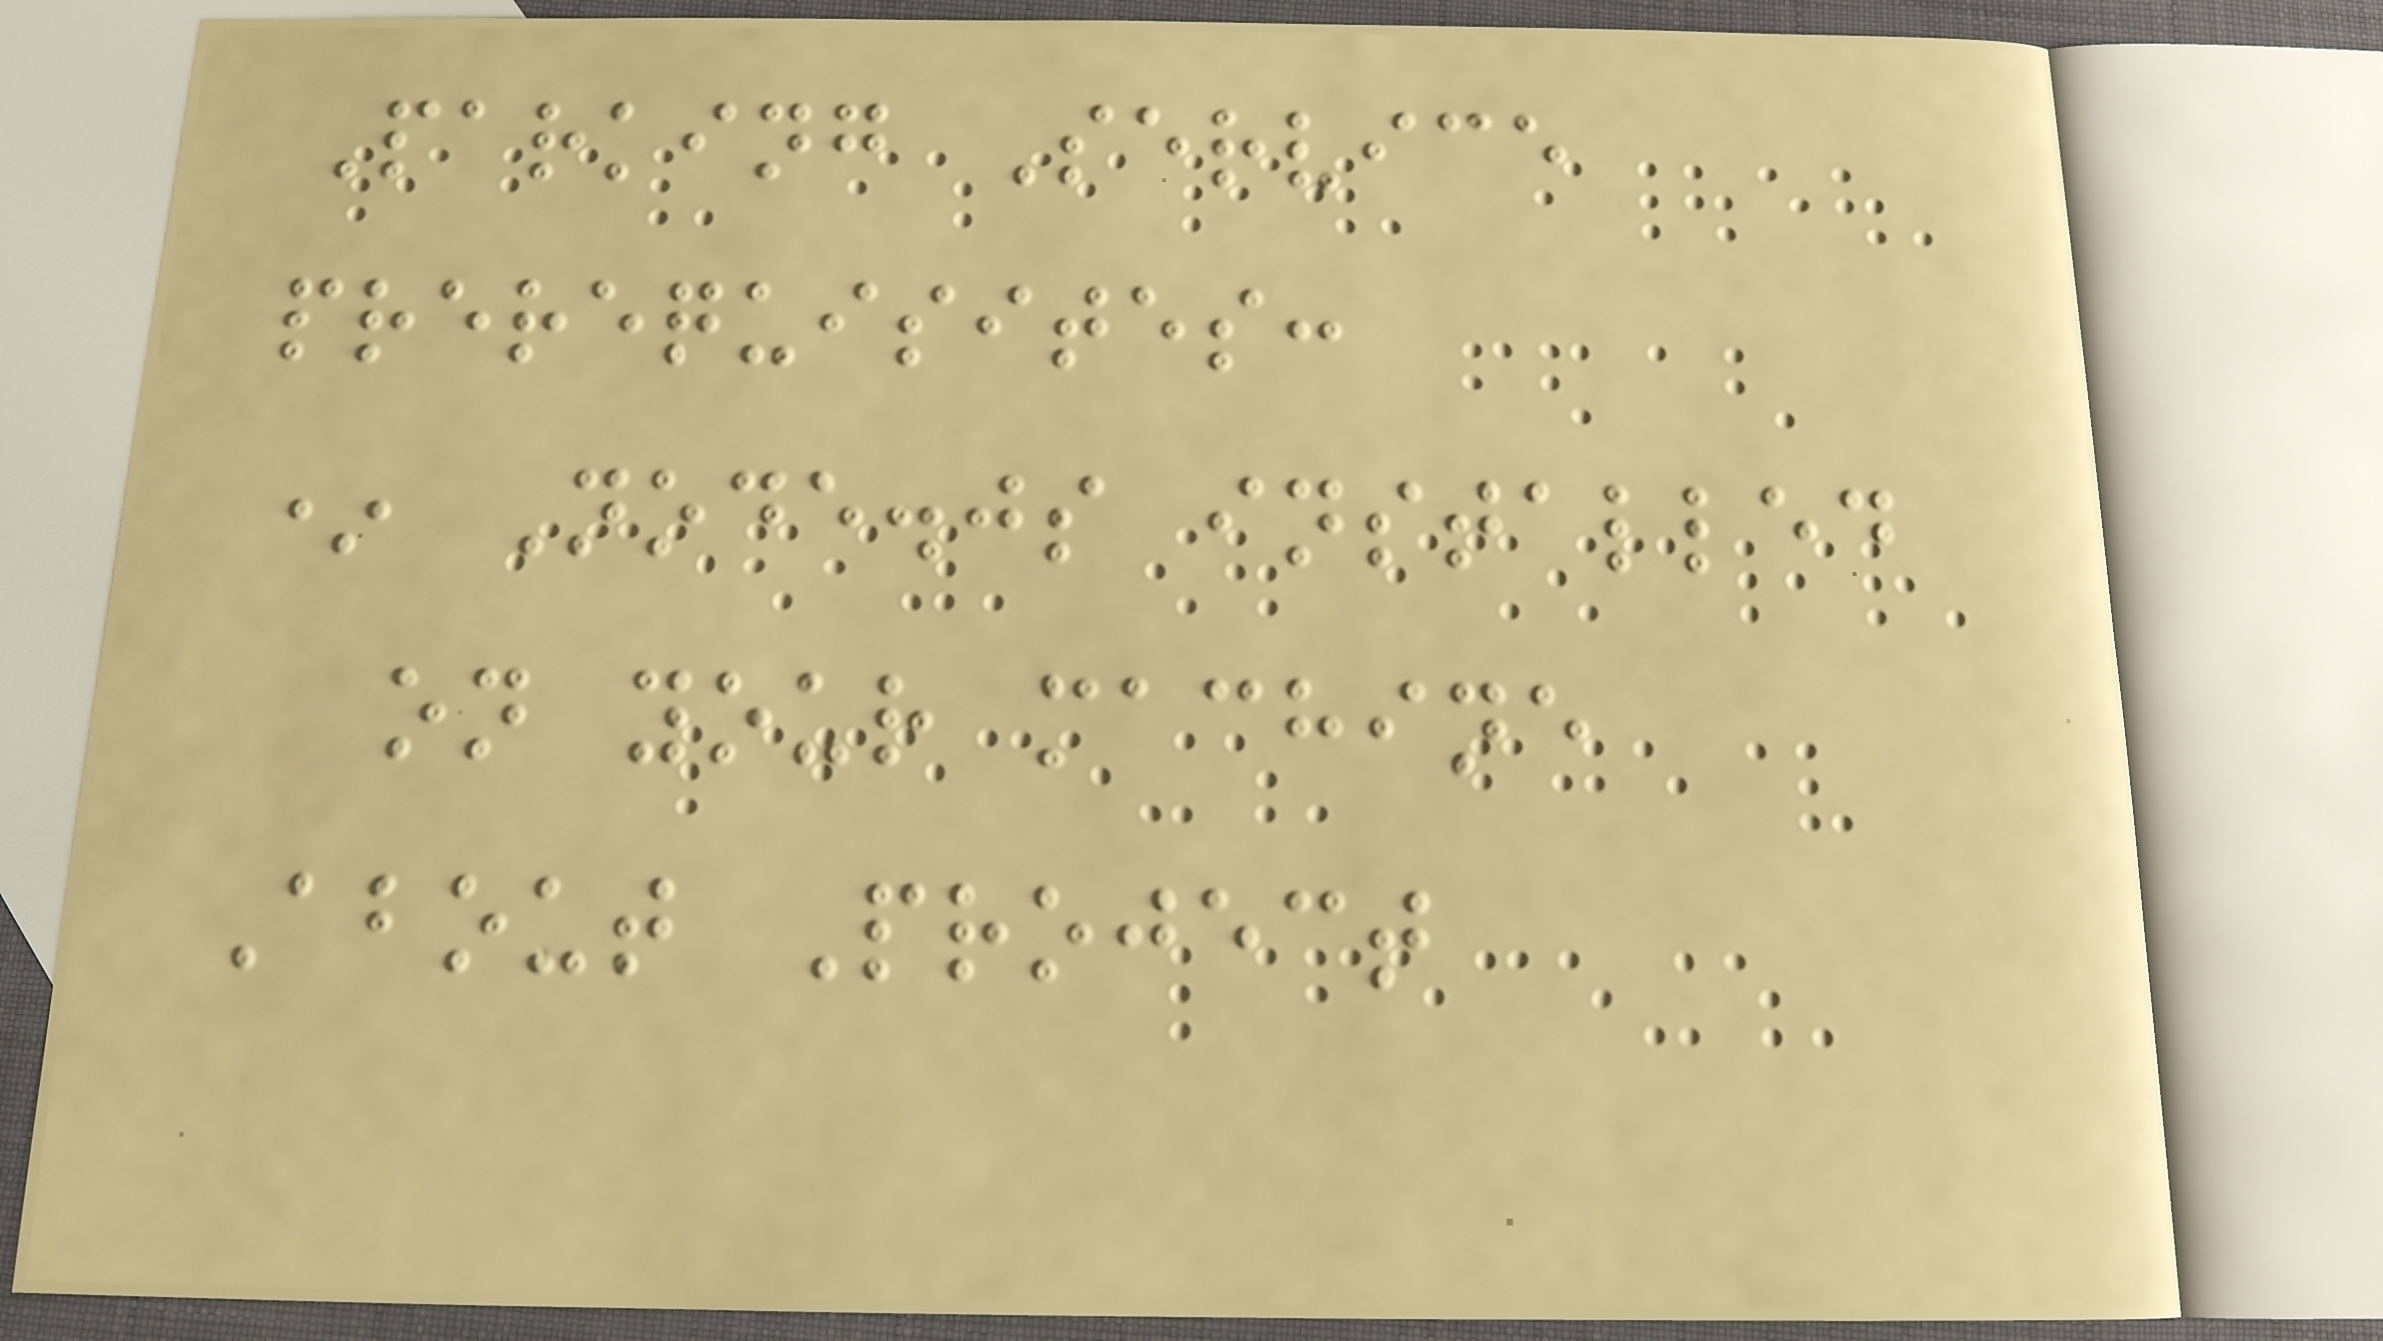Parking Service
prerequisites:
* Node.js installed
on your machine
About Project
